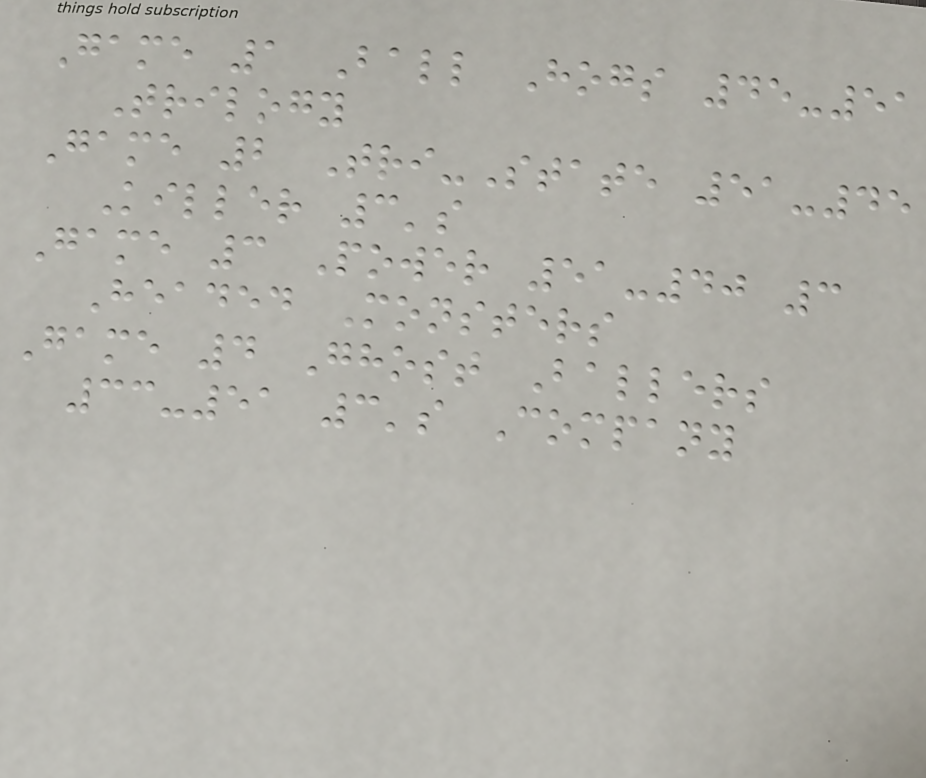Game 1 Ball Hogs 45-51
Trilogy
Game 2 Tri-State 51-45
Killer 3's
Game 3 Power 51-40 3
Headed Monsters
Game 4 Ghost Ballers
33-51 3's Company
